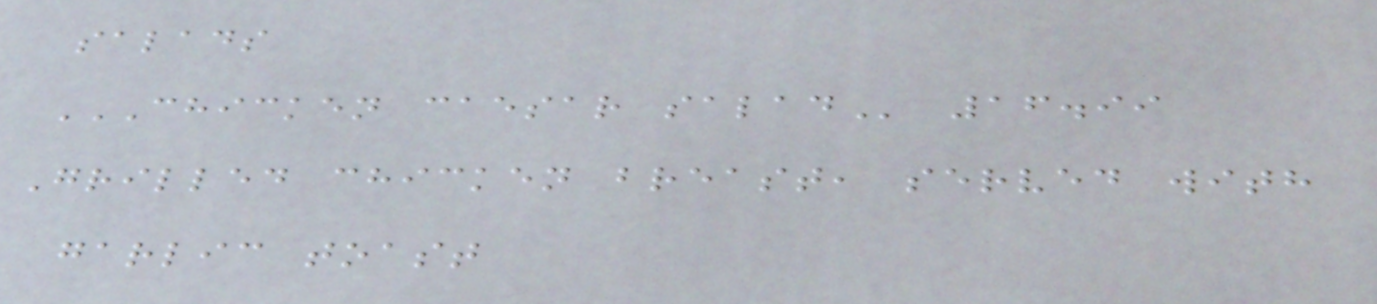salads
CHICKEN CAESAR SALAD 16.99
Grilled chicken breast, served with
garlic toast
